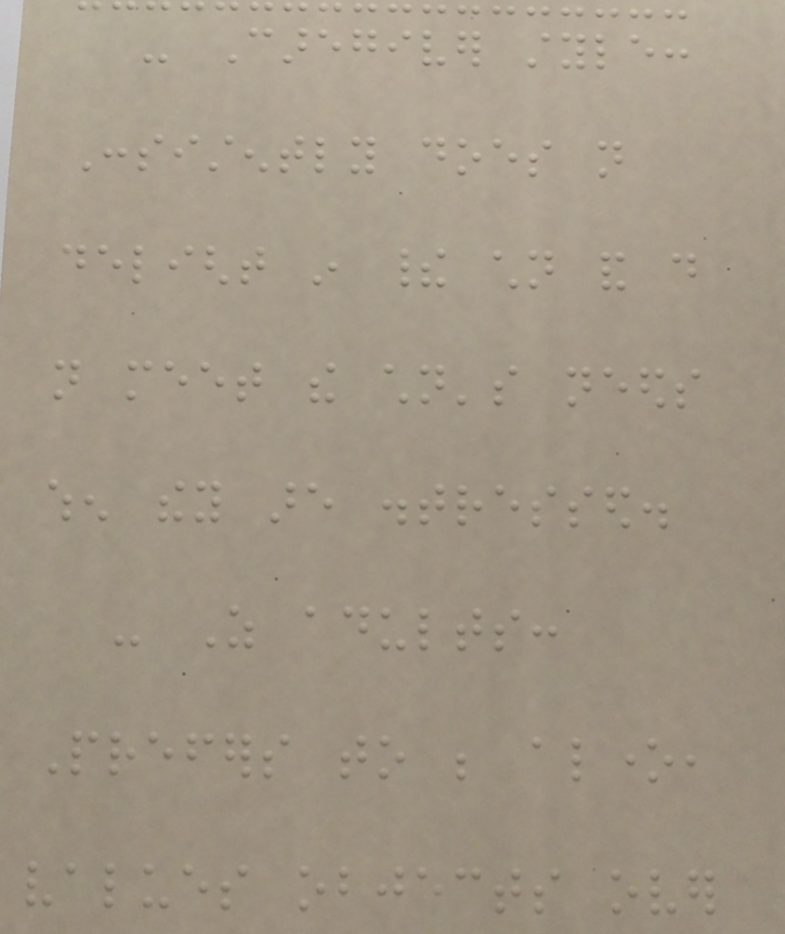- Caregiver style:
Consistently does not
delight in their children and do
not meet the children's needs
when they are distressed.
- As adults:
Prefers to be alone,
values objects over
